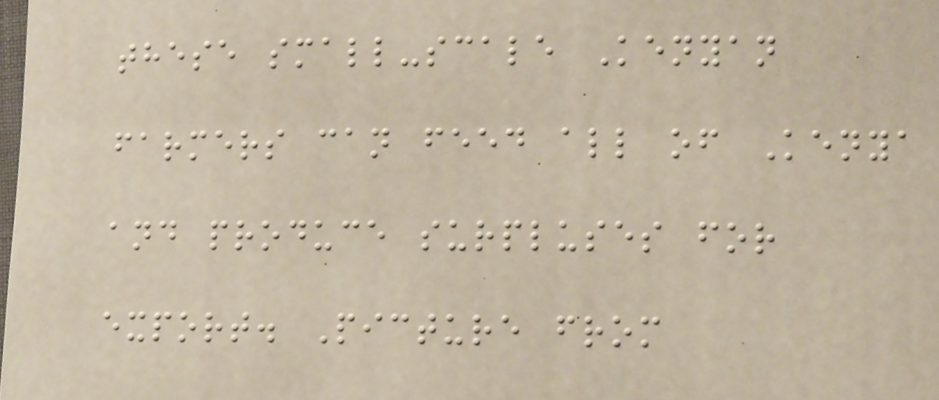these small-scale Kenyan
farmers can feed all of Kenya
and produce surpluses for
export. Picture from
